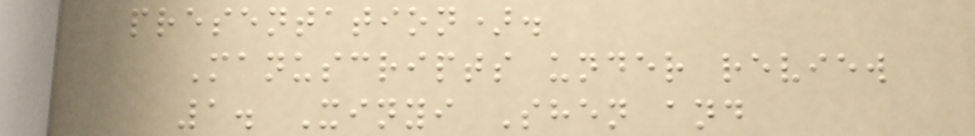presentation).
Manuscripts under review
1. Xinyi Shen and
